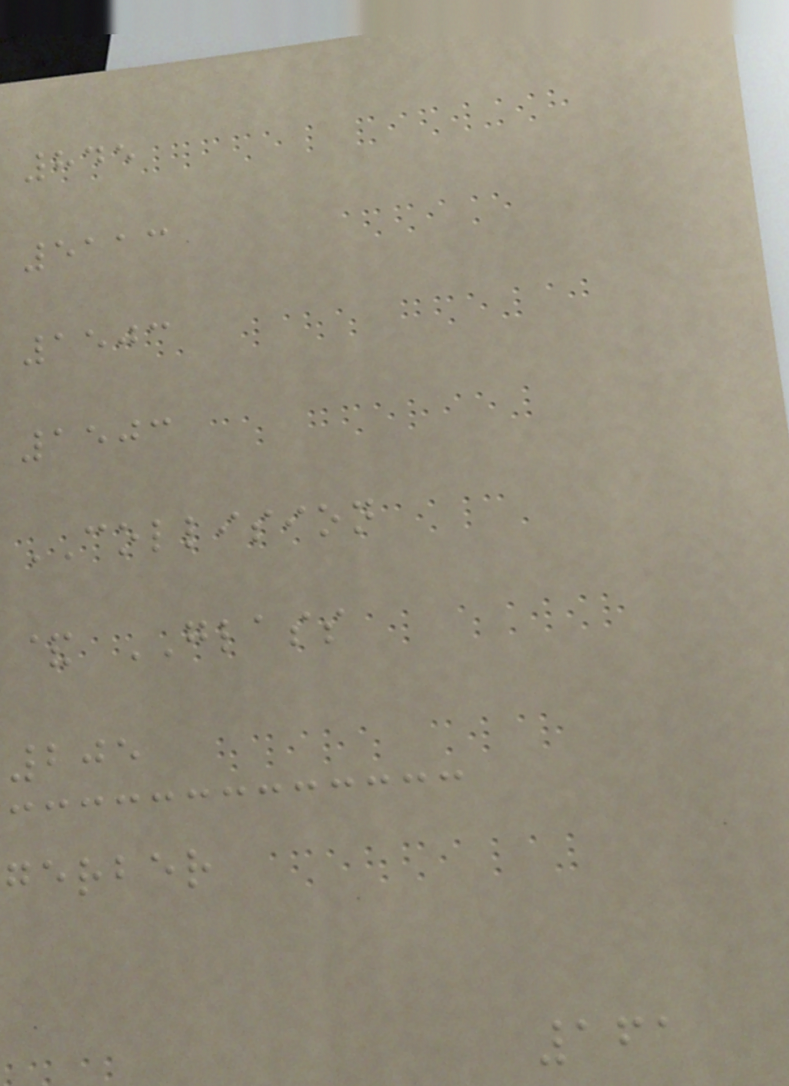845
5113
1503
1503
COLLISION
& GLASS
205
gerber
161
